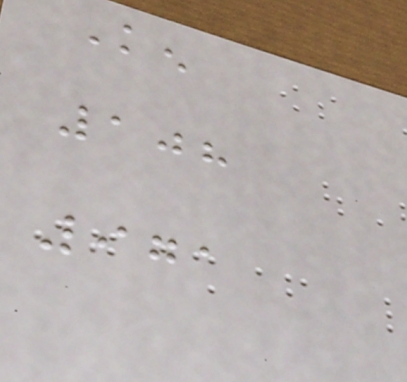Ken
108
971
